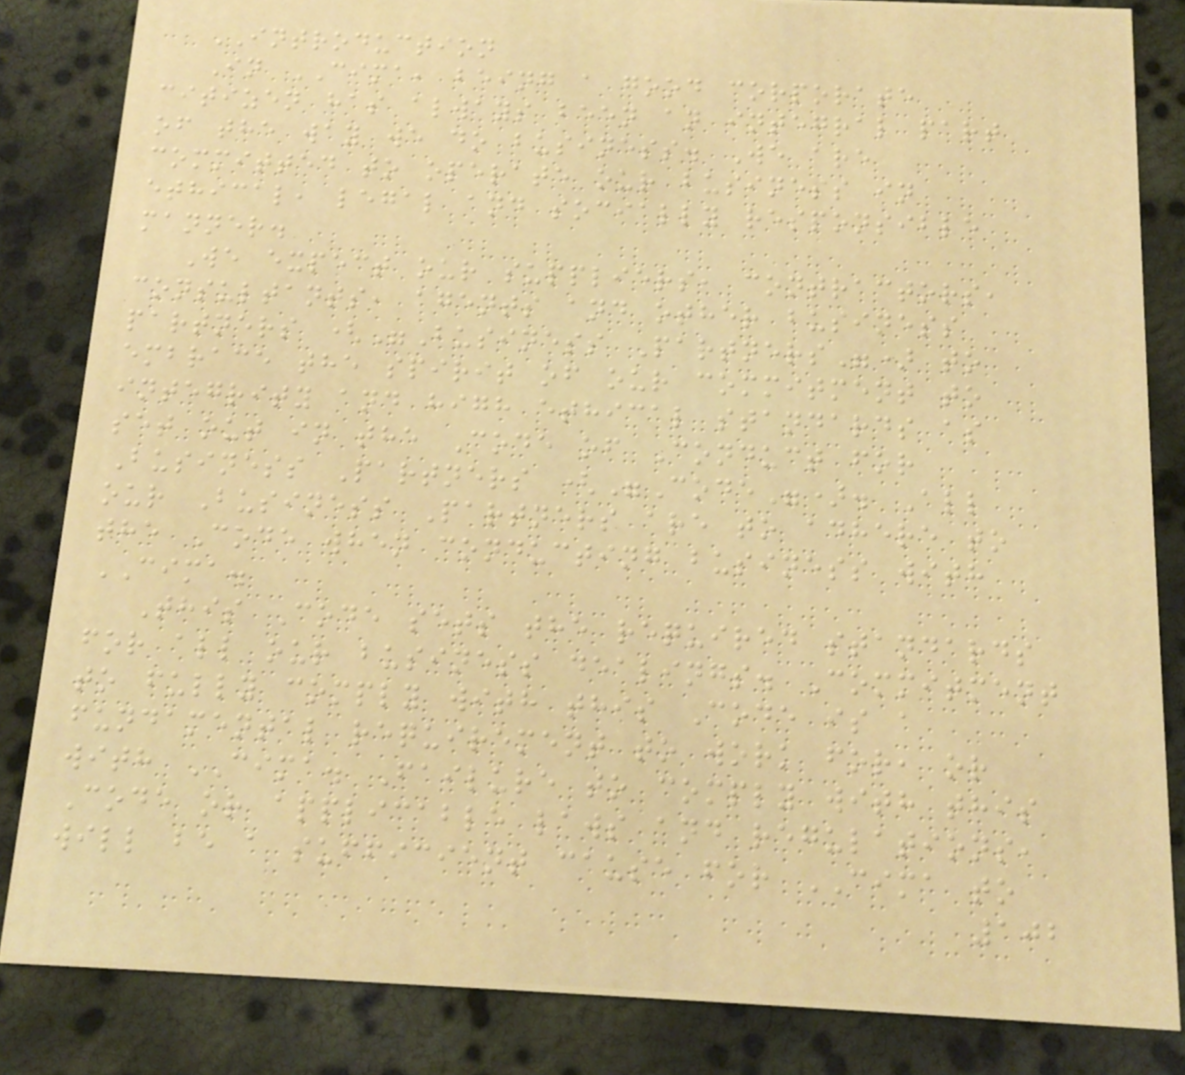INTRODUCTION
In CIMA, being a good corporate
citizen has always been an integral part
of the way we do business. We are
committed to operate our business in
ethical, legal and socially responsible
manner.
We expect our suppliers, contractors,
consultants, agents and other business
partners ("Business Partners") to
embrace the spirit of our commitment to
integrity and high ethical standards as
set out in the Code of Conduct for
Business Partners ("Code"). All
our Business Partners are to adhere to
the Code when conducting business with
CIMA.
This Code sets the required standards
for all our business dealings. Commitment
to fully comply with this Code is a
fundamental requirement to work for, or
with CIMA. Failure to comply with this
Code or applicable laws and regulations,
will be a sufficient cause for CIMA to
102
